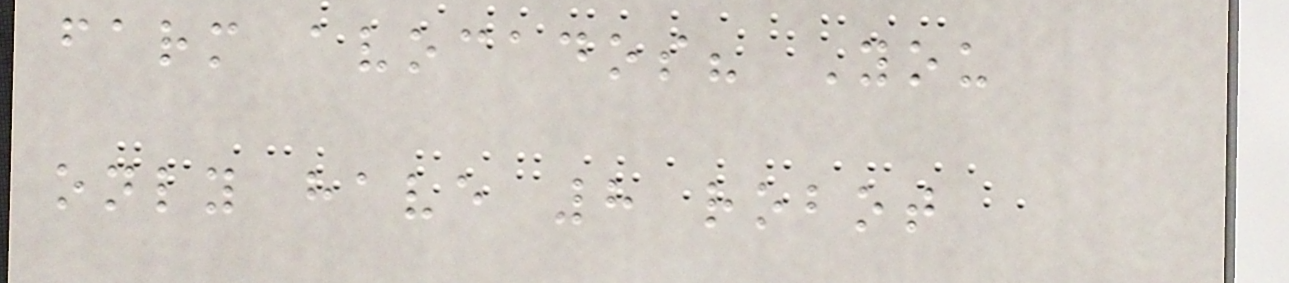farm avocados? You
only have 8 robot
